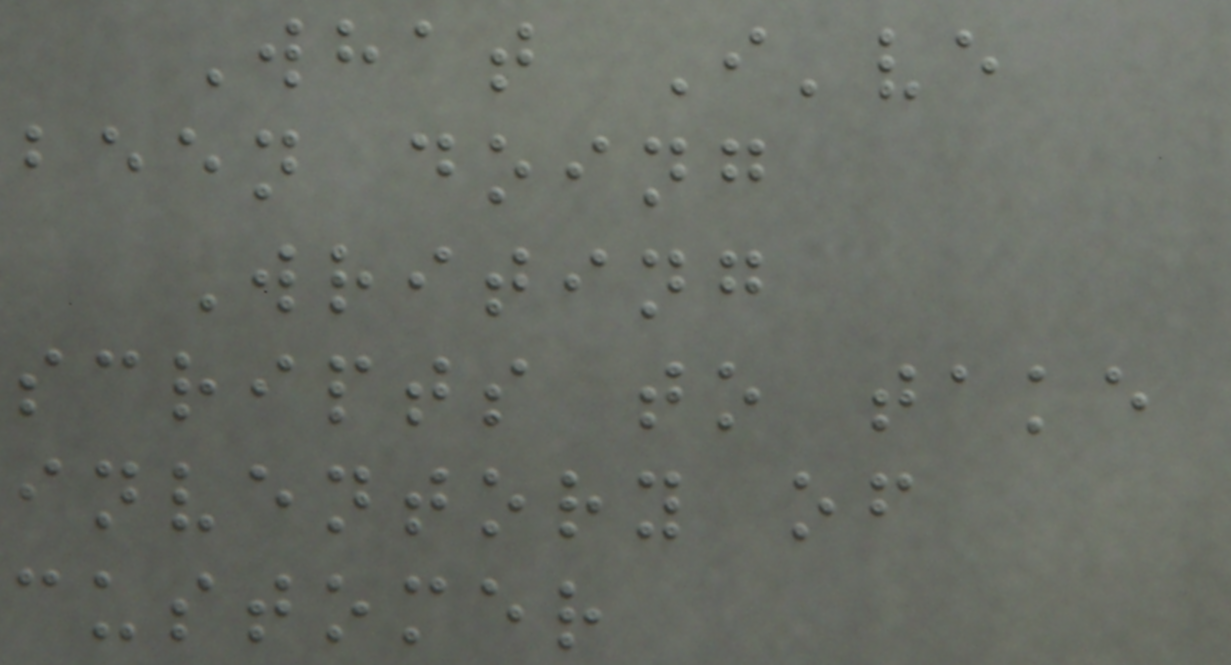What I've
been doing
Writing
scripts to take
inventory of
customer
